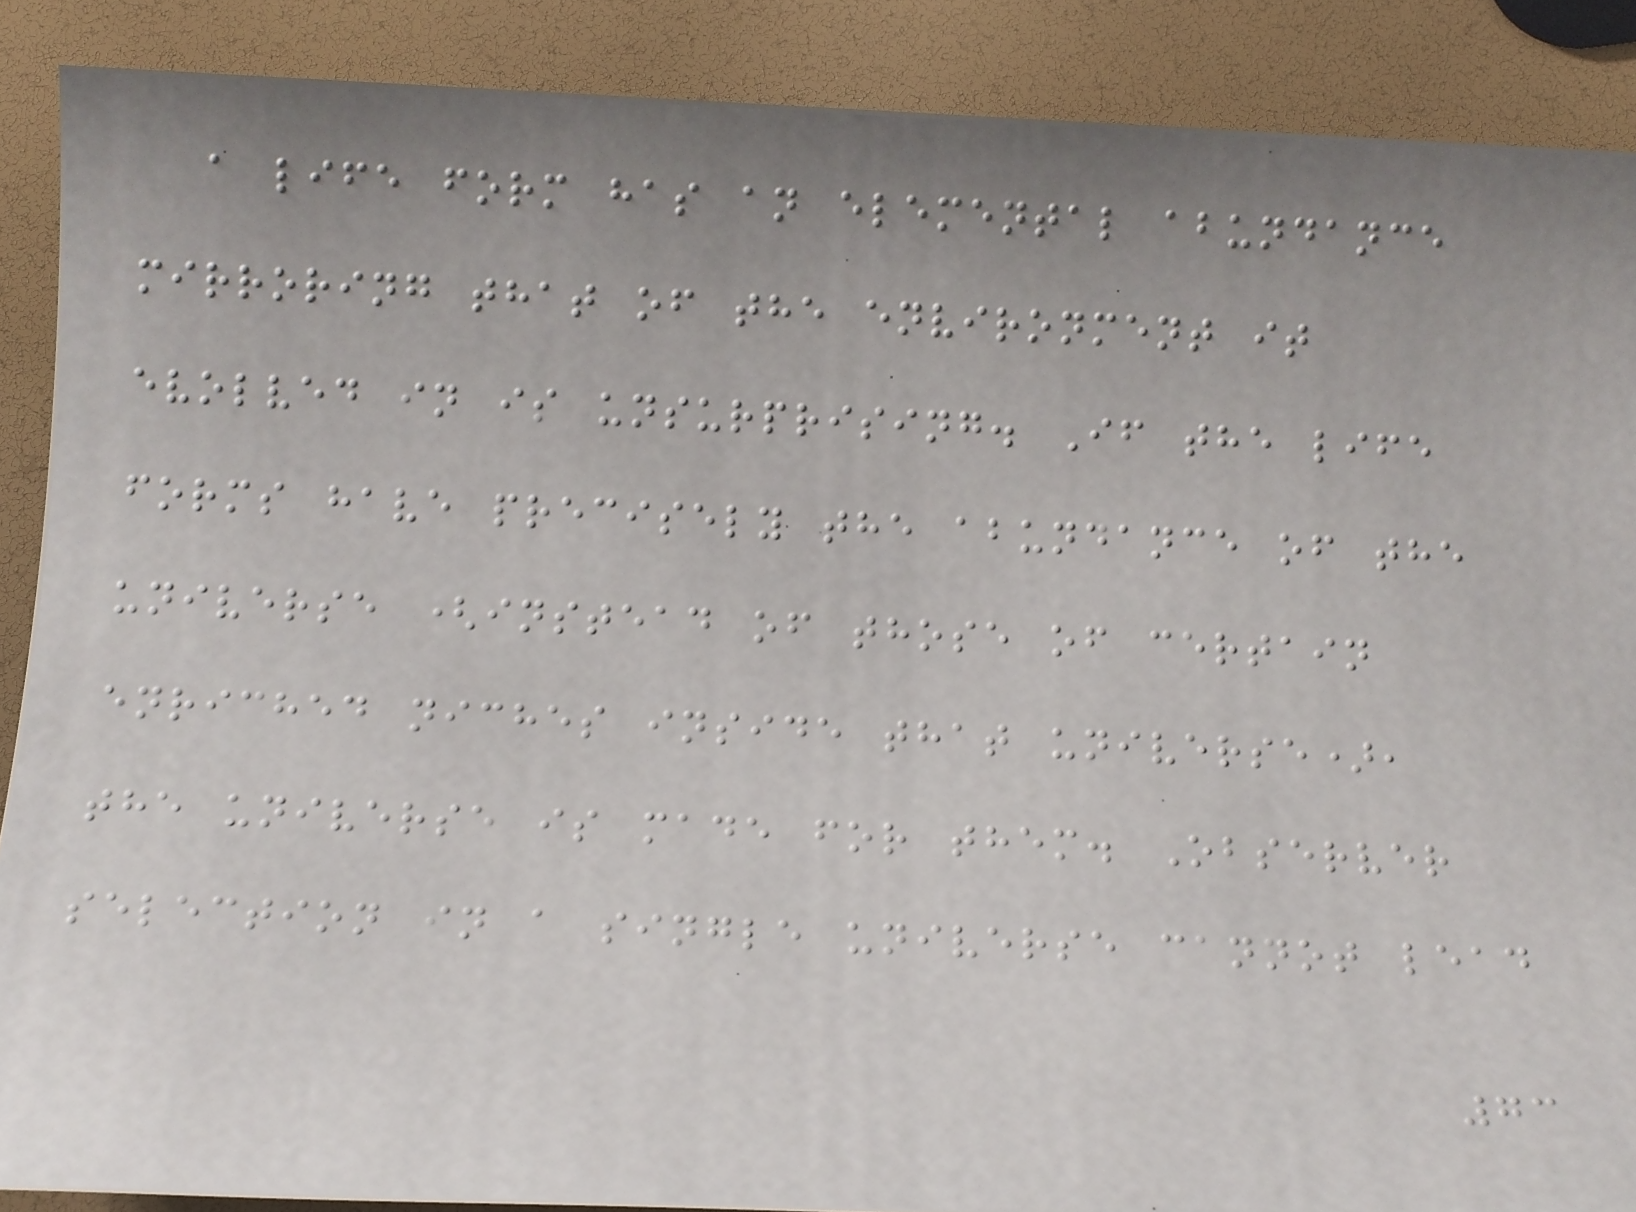a life form has an elemental abundance
mirroring that of the environment it
evolved in is unsurprising. If the life
forms have precisely the abundance of the
universe (instead of those of certain
enriched niches inside that universe),
the universe is made for them. Observer
selection in a single universe cannot lead
73
